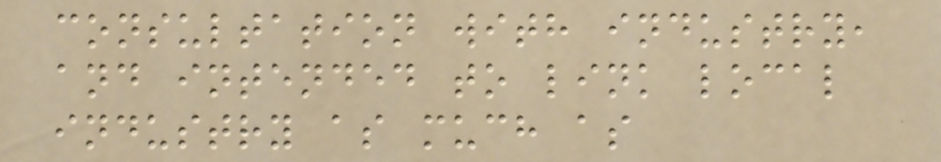consultation with industry,
and intended to link local
industry as much as
